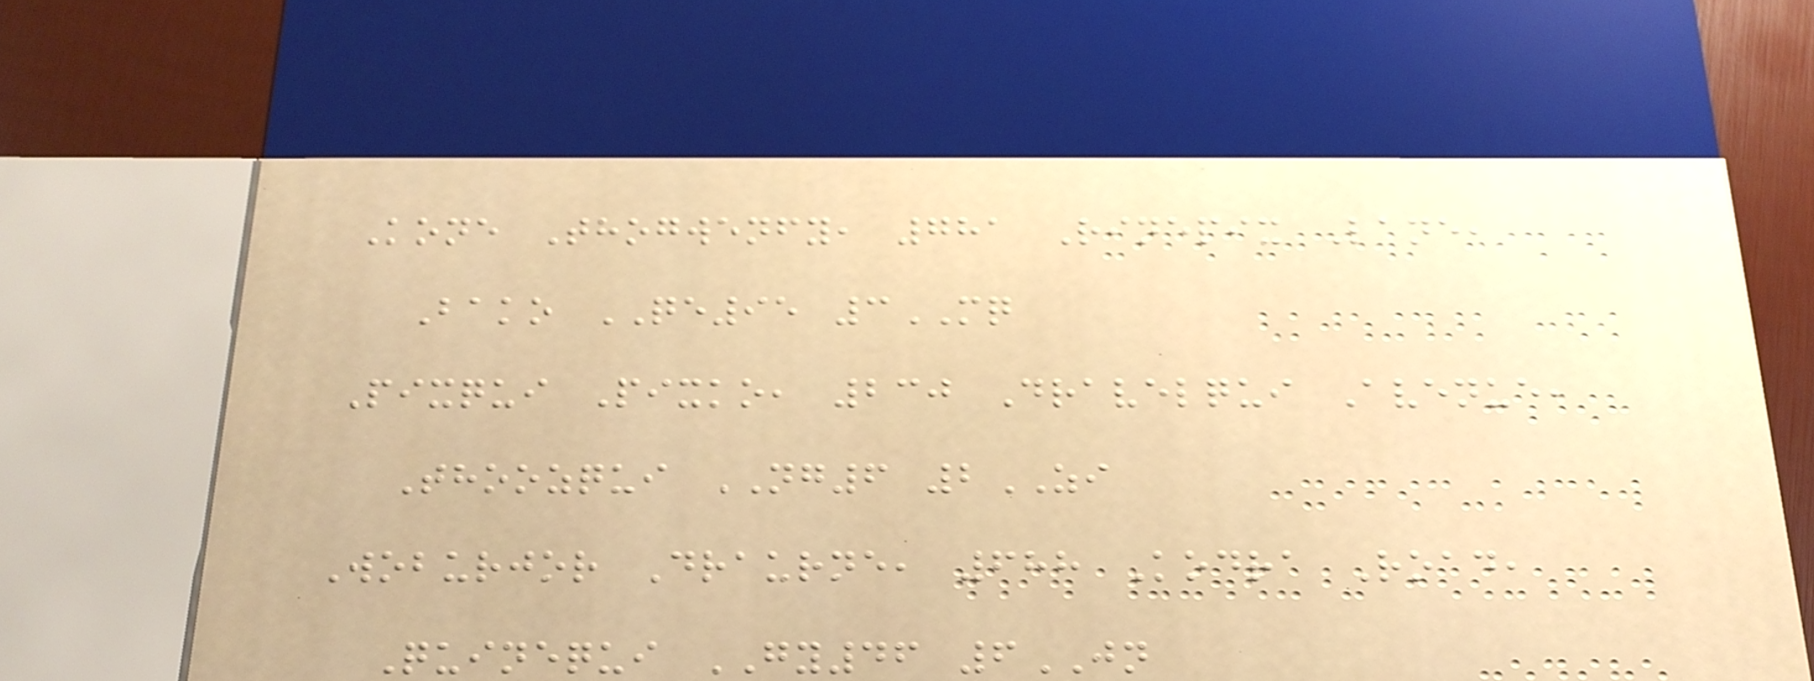Kone Thogwenfy, 781 Rinepix Lane,
Bako QE95 3MQ
Pixqui Pixko, 230 Dravelqui Avenue,
Thoozqui NG6 2ZI
Woburjor Draurne, 688 Kodra Road,
Quinequi GY46 6JN
